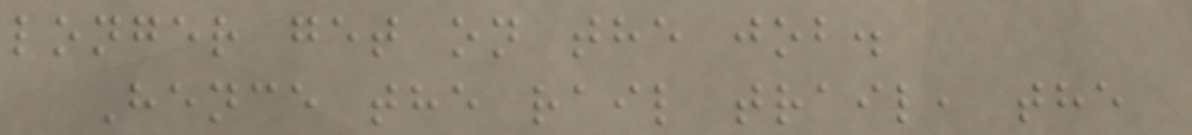longer get on the job.
Hence the rail trail, the
